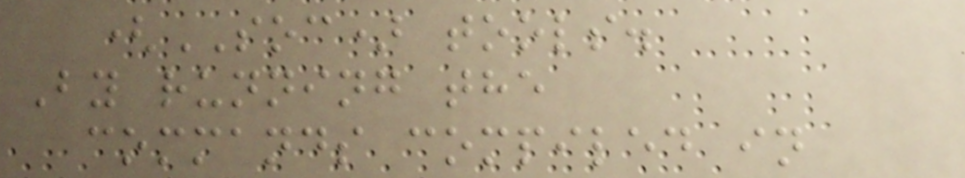(SOC) tools.
By running the
commands compiled in
